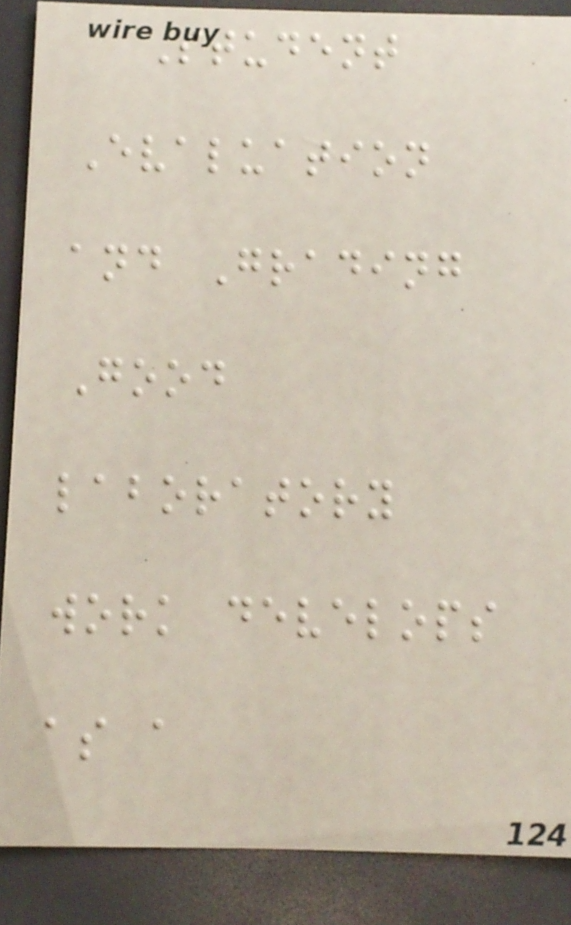Student
Evaluation
and Grading
Good
laboratory
work develops
as a
